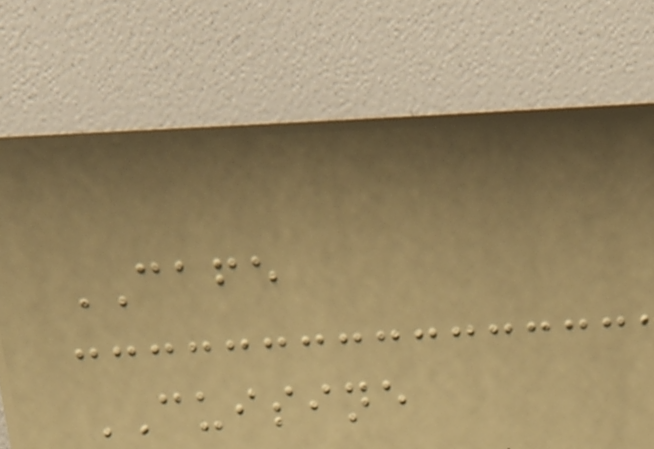CAFE
CUISINE
